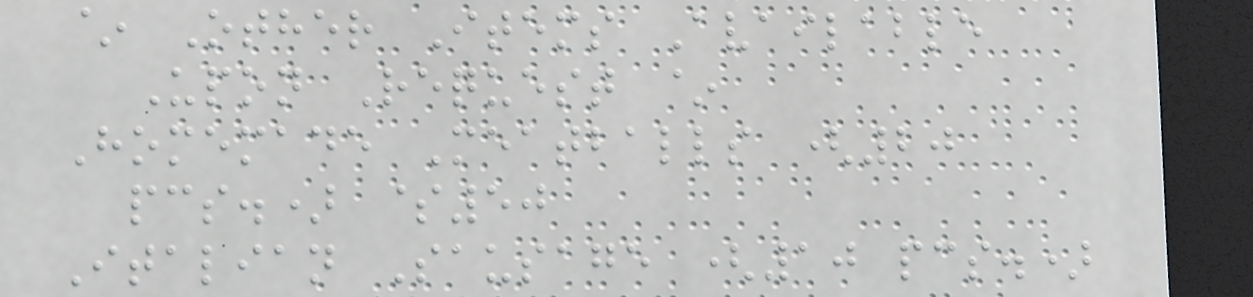~ Other Items Available
Upon Request ~
Homemade Meatballs (20
pcs.) $50
Italian Sausage (10 pcs.)
